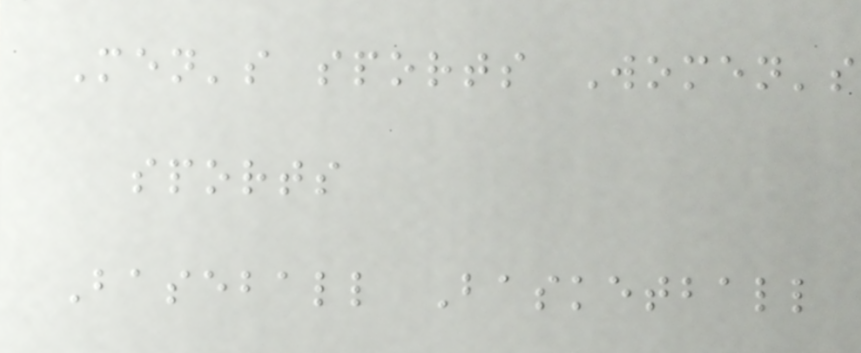Men's sports Women's
sports
Baseball Basketball
